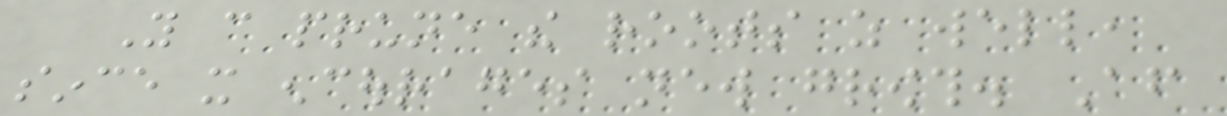You can prune the roots as well,
since it encourages new growth. After
